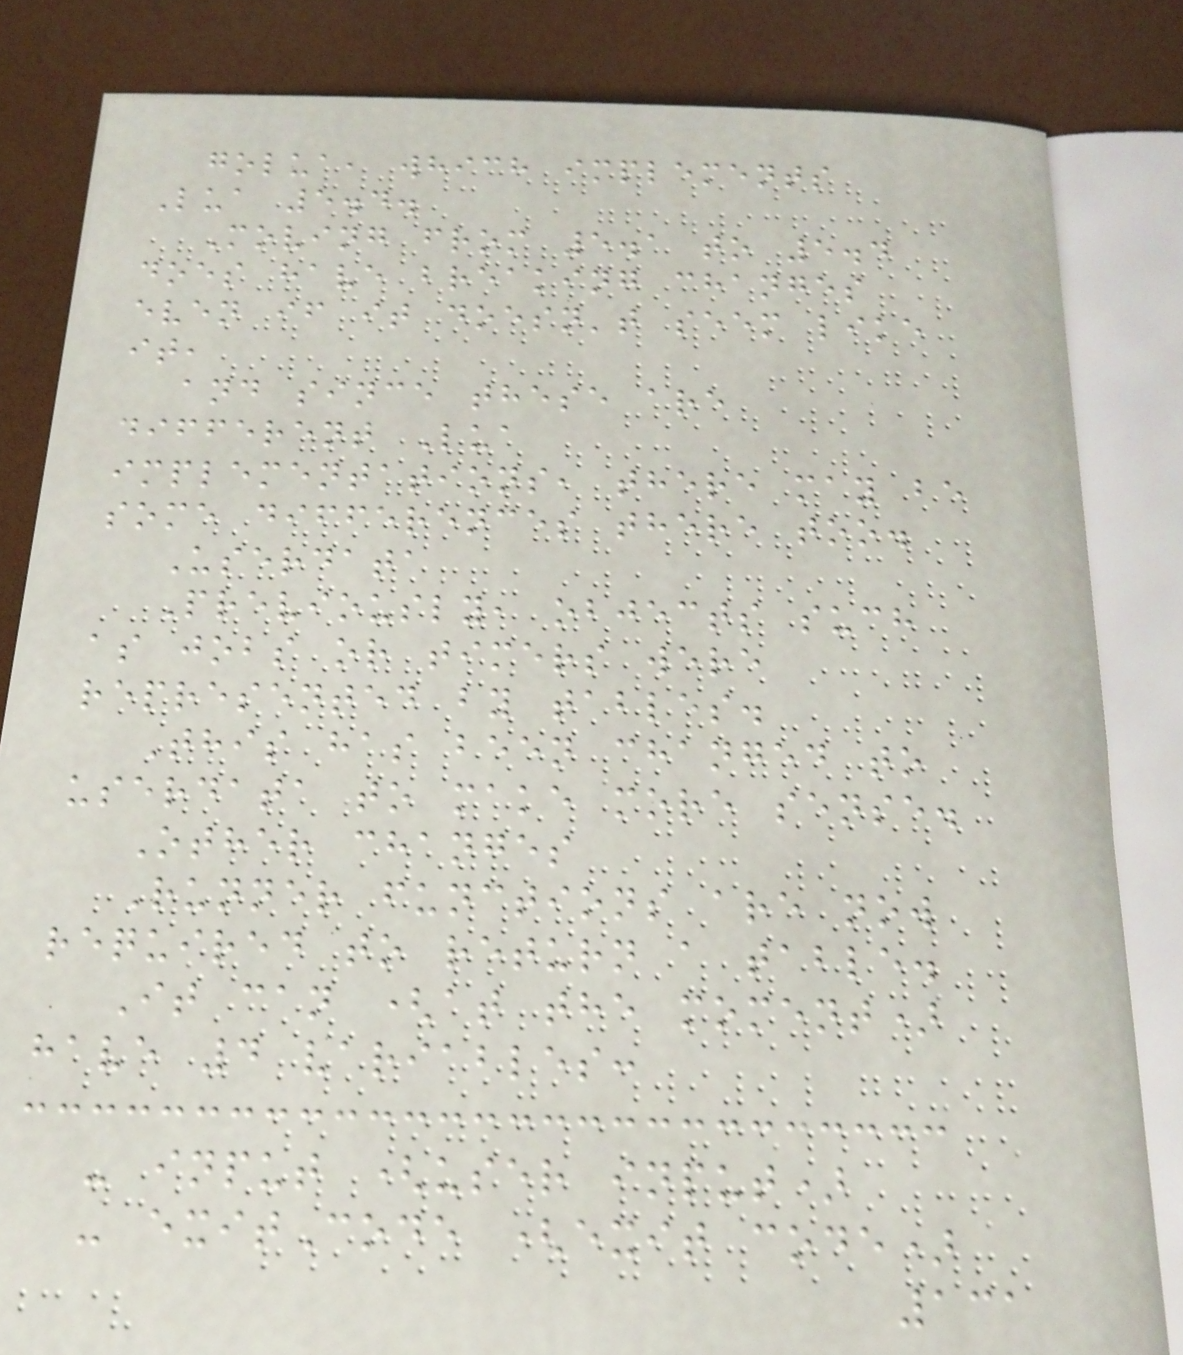golua, which implements
Lua 5.4.
Moving from 5.1 to 5.4
does have breaking changes
even if it doesn't seem like
it,
and since these are
different Lua
implementations, there may be
some differences there too.
Userdata
Previously, objects such
as jobs or timers were
represented by tables.
This has been changed to
userdata to make more sense.
Other changes
Runner functions are now
required to return a table.
It can (at the moment)
have 4 variables:
- input (user input)
- exitCode (exit code)
131
